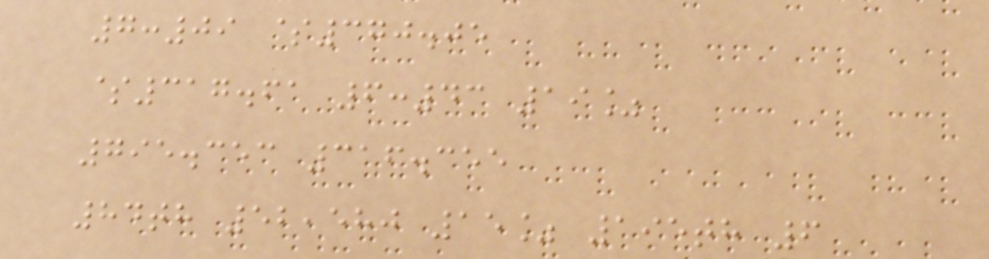7:09 $370.05
$317.61 6:43 19%
795.353 316.355
84th 52,580 15% 195th 6
